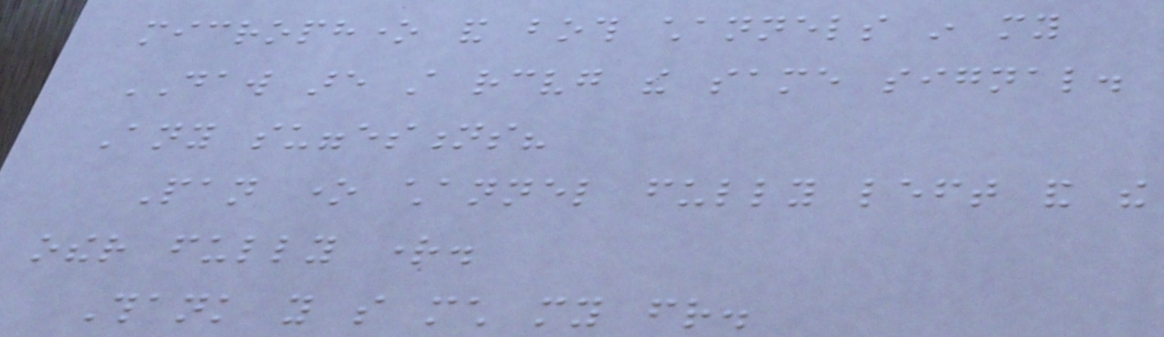microphone and both channels in my
DAW are still receiving the same signal.
Any suggestions?
Pan one channel fully left and the
other fully right.
Thank you so much my friend.
